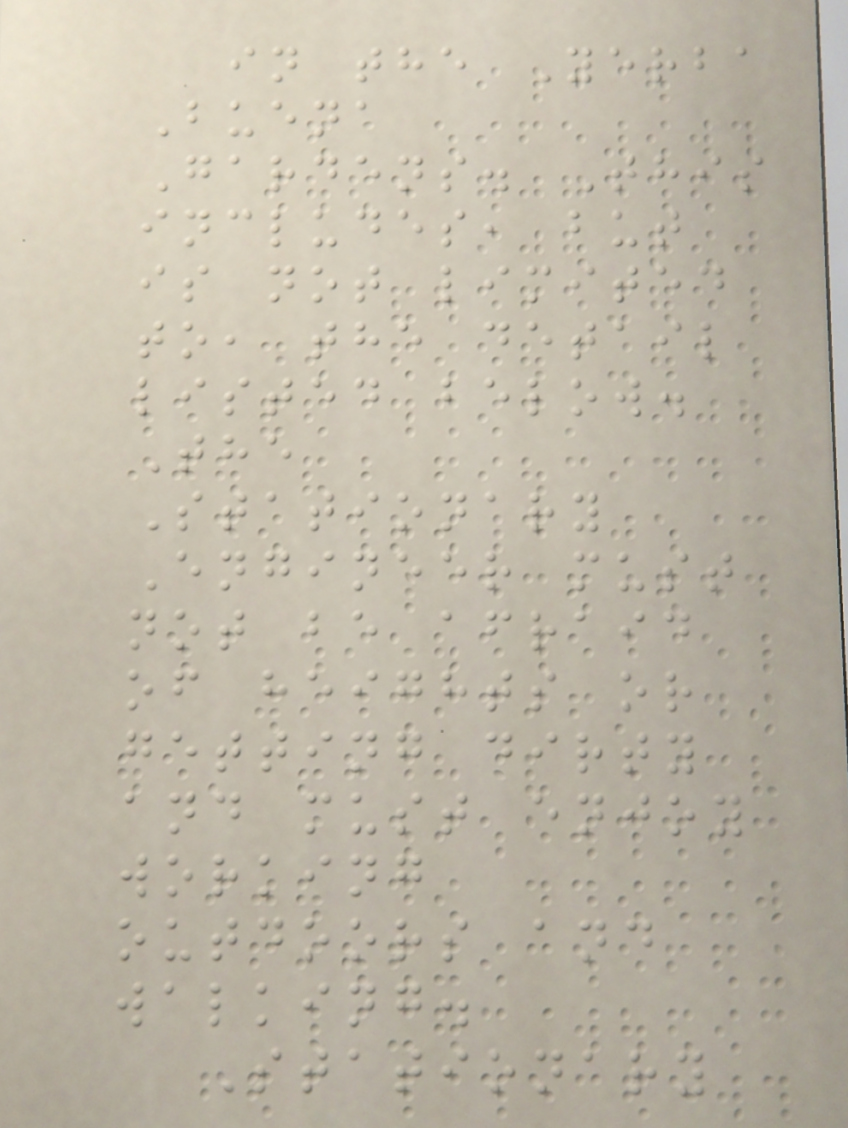in the Yerba
Buena
Gardens. This
includes, but
is not limited
to, the detail
listed below.
The
Stationary
Engineer must
not be afraid
of heights or
getting dirty
and must enjoy
working
outdoors and
walking.
Stationary
